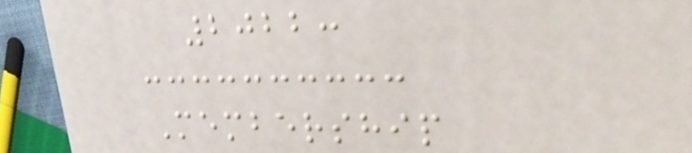2022:
Membership
